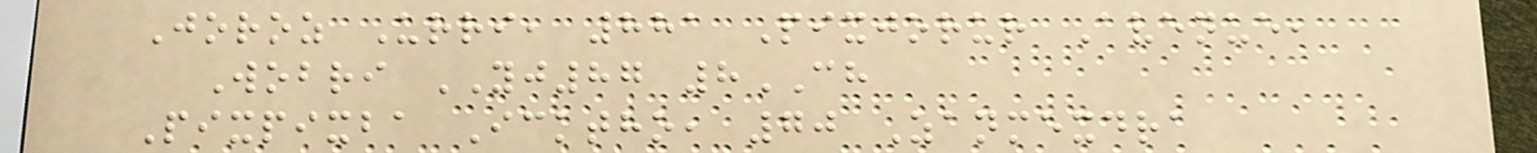Joroz Urri, 881 Pixjorur Avenue,
Wobri YJ87 8CH
Pixpixba Icktho, 70 Zanmexdra
